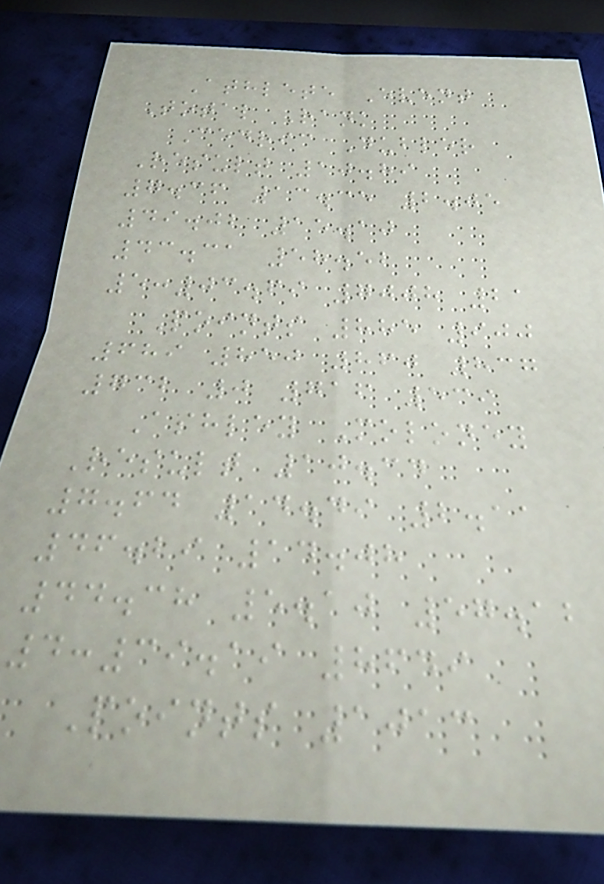Athlete Event
Total Rank
Cedric Dubler
Result 10.89
7.36 13.35 2.05
49.02 15.10
43.31 58.52
5:03.69 7008 21
Points 885 900
689 850 860 837
732 0 716 539
Ashley Moloney
Result 10.34
7.64 14.49 2.11
46.29 14.08
44.38 5.10 57.12
4:39.19 8649
Points 1013
